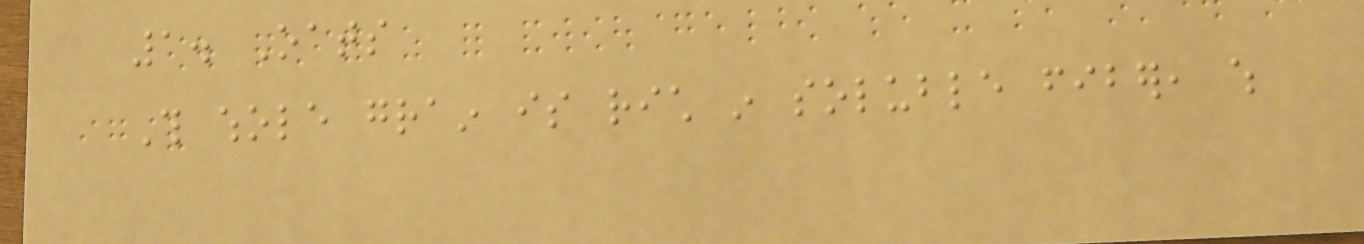1. Oats
This whole grain is rich in soluble fiber, which
